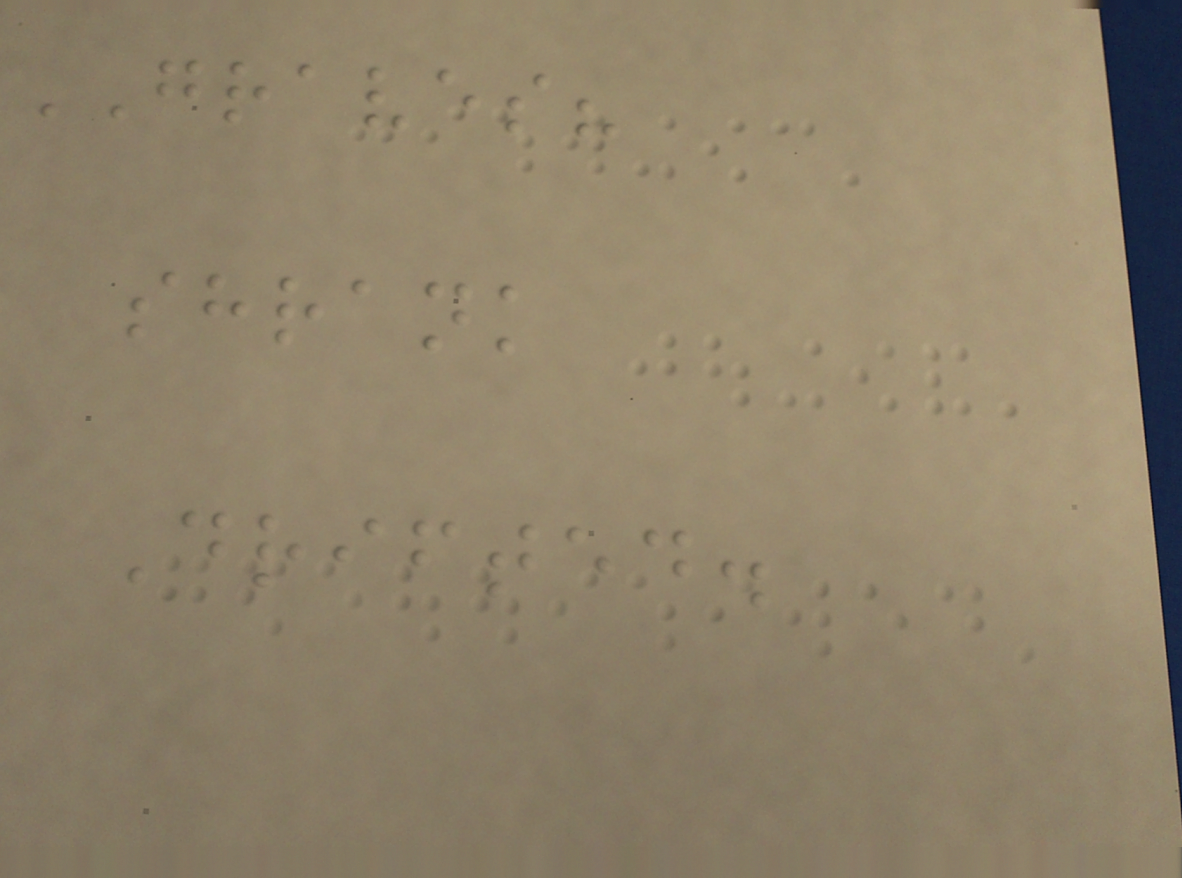GRAVES?
shrank
Drifted.
